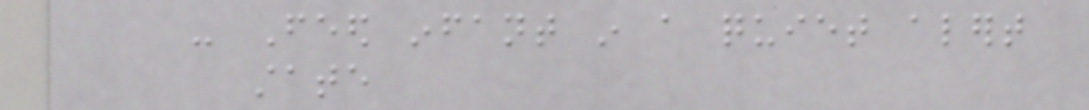- Feed infant in a quiet alert
state
